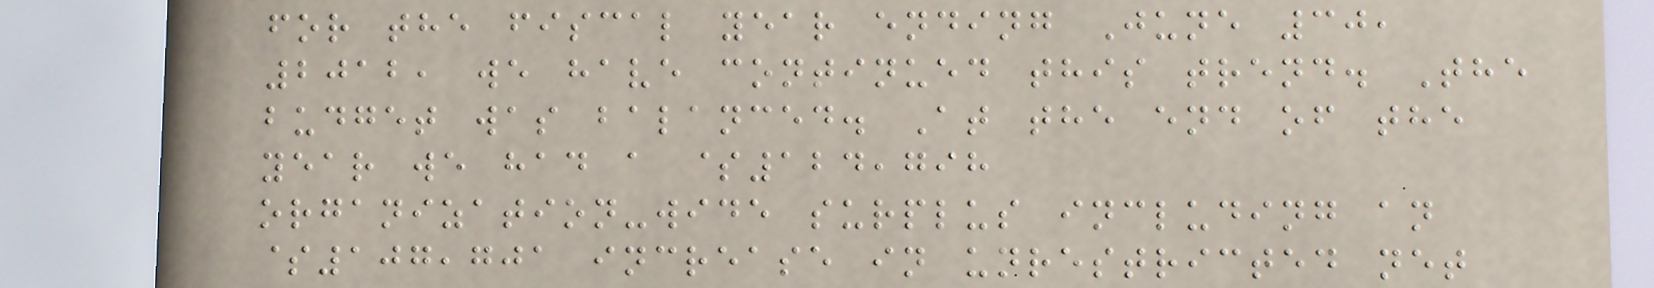for the fiscal year ending June 30,
2012, we have continued this trend. The
budget was balanced. At the end of the
year we had a $124,798
organization-wide surplus including an
$107,701 increase in unrestricted net
